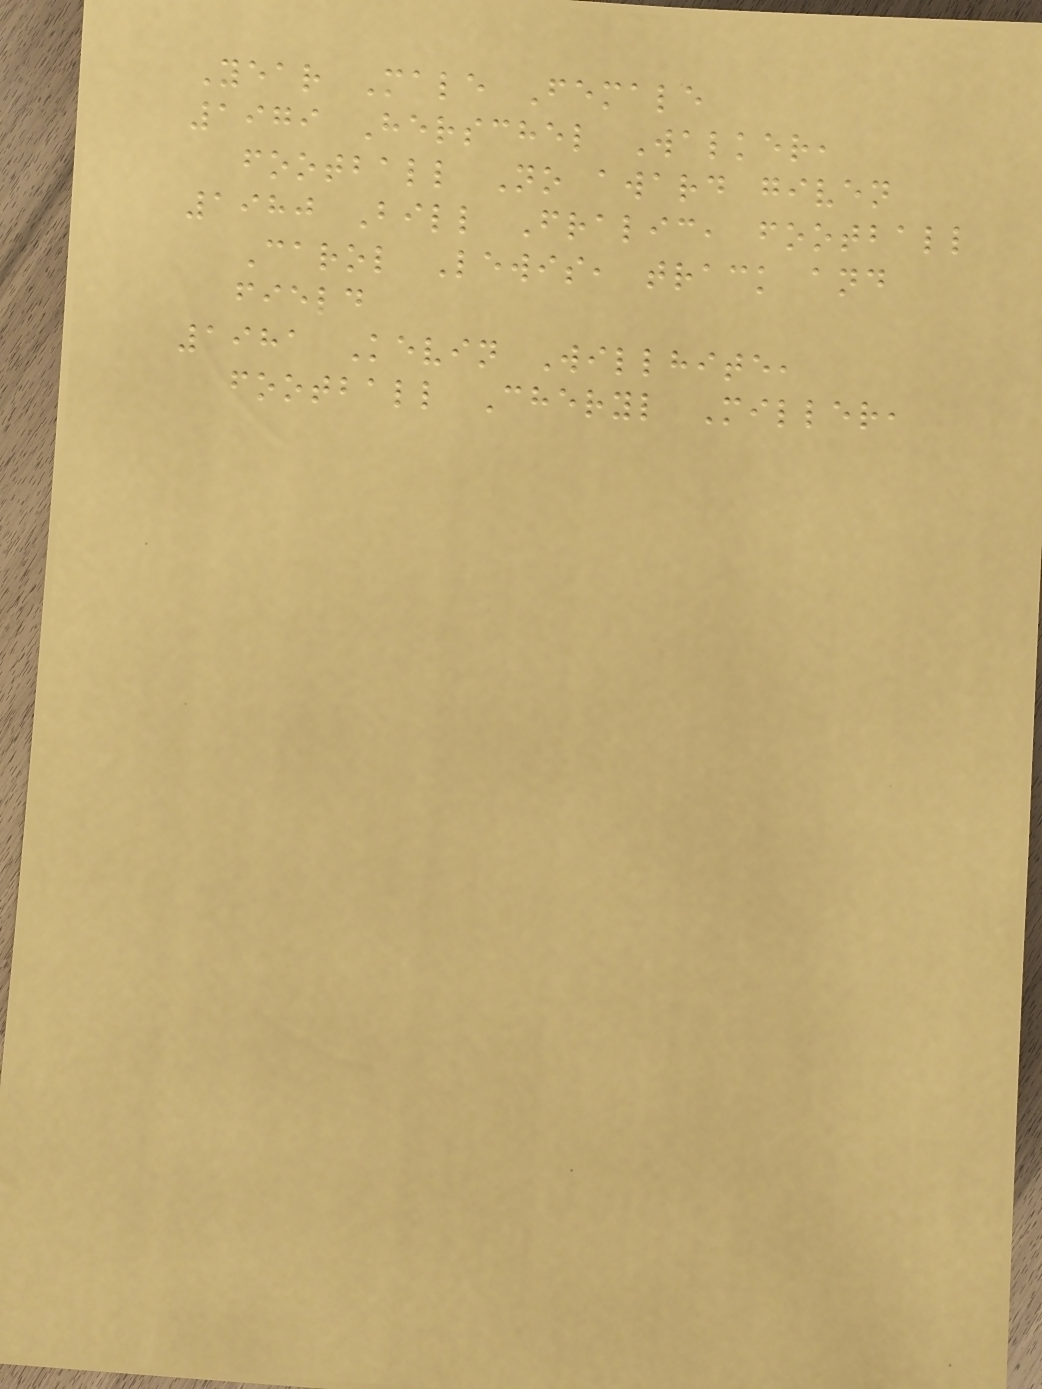Year Male Female
1979 Herschel Walker,
football No award given
1980 Bill Fralic, football
Carol Lewis, track and
field
1981 Kevin Willhite,
football Cheryl Miller,
